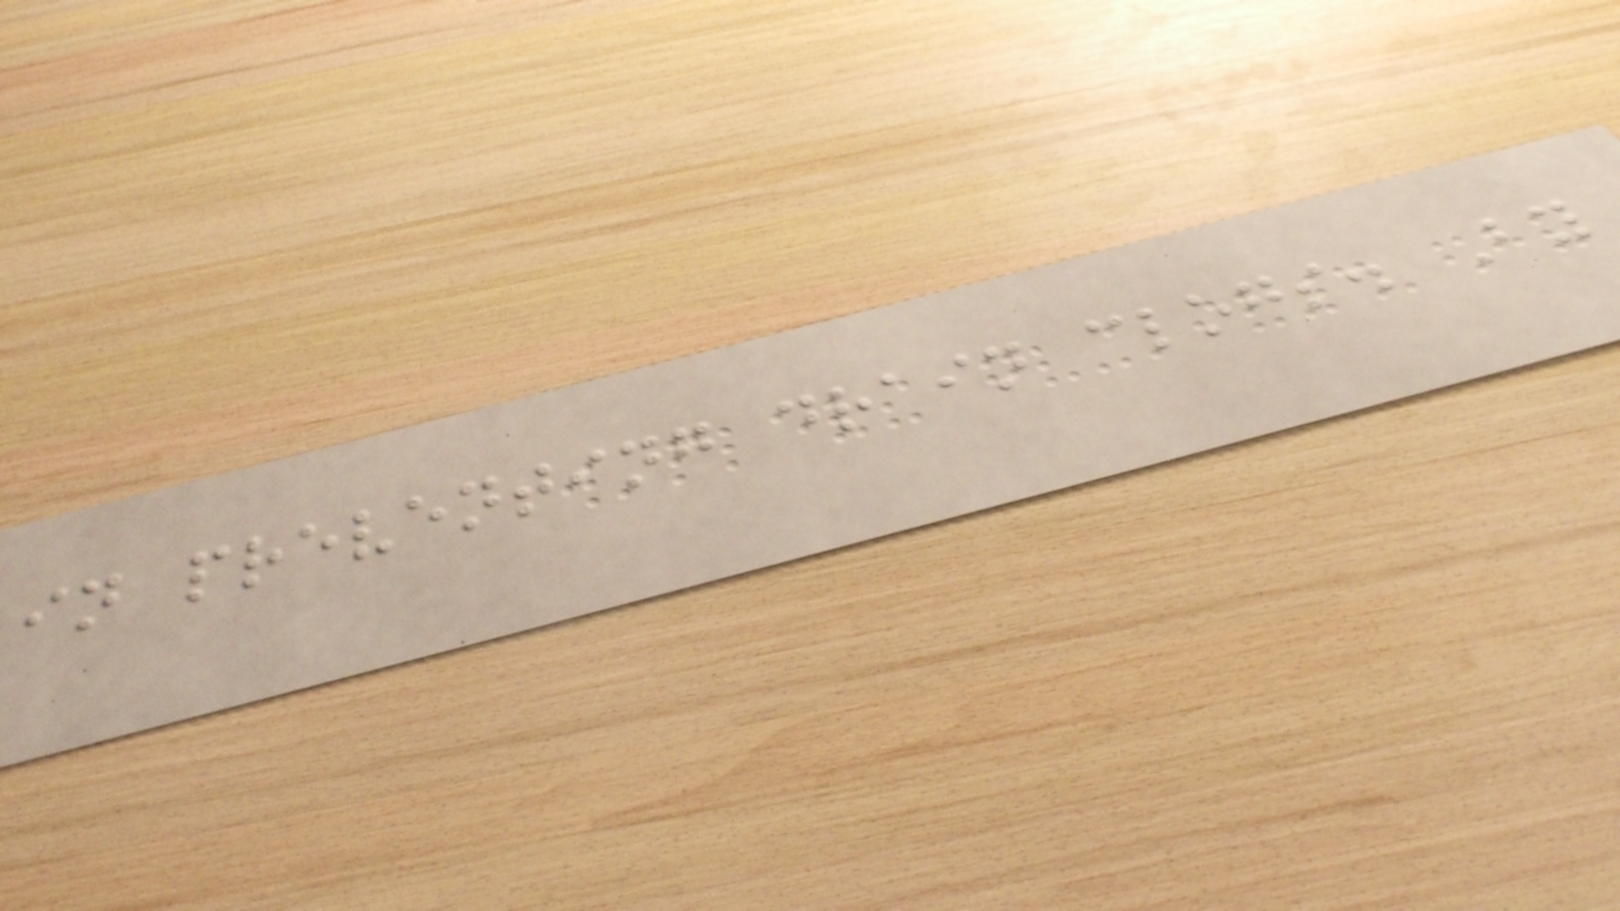in preventing drain clogs. By
